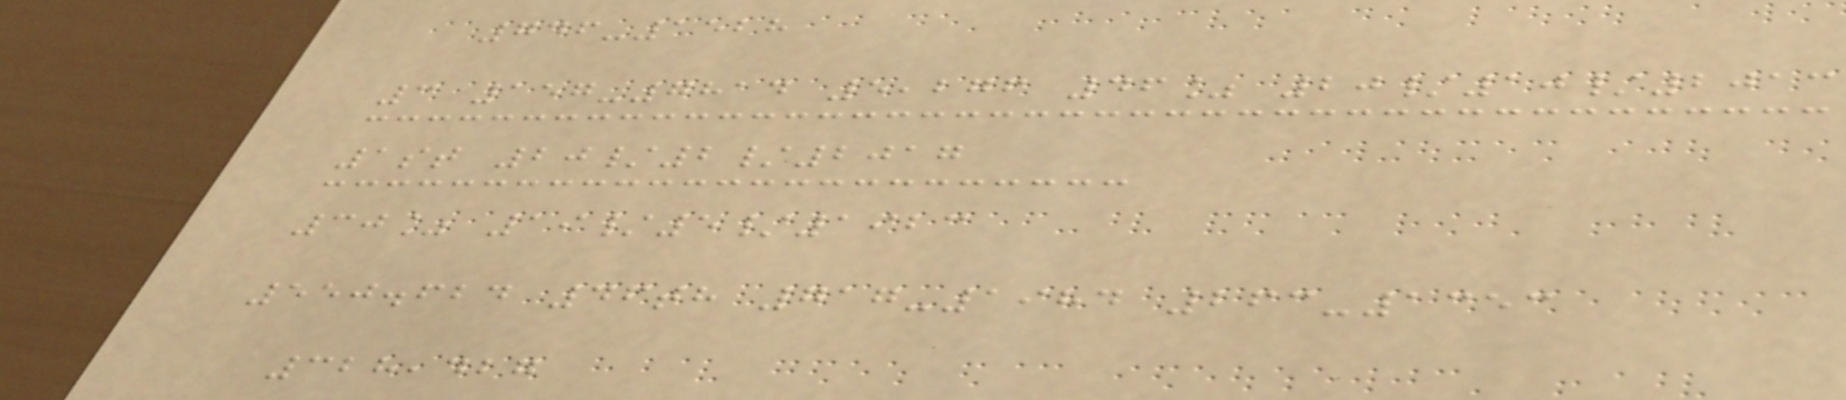746-1528
3 157-7814 5,276 46% 20/10/2013
1st 20/2/2017
30% 19/5/1923
550.624 46th 717-1984 263-1353
328,427
